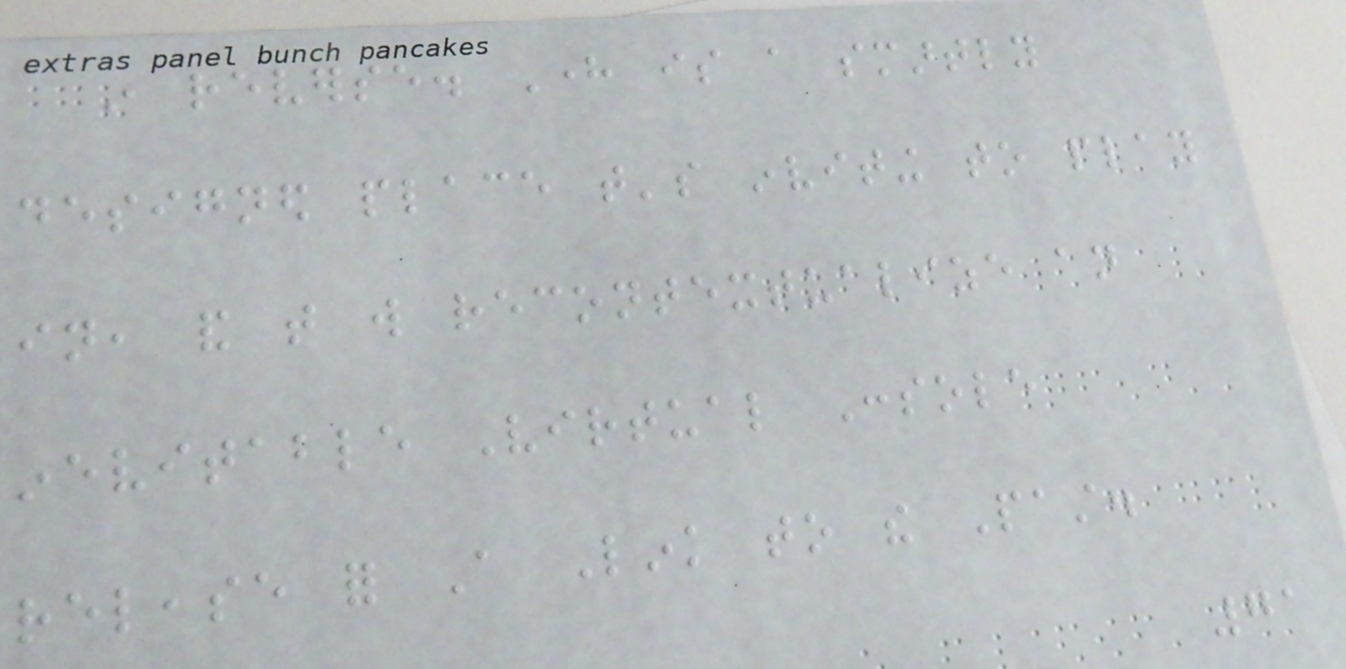in reverse. Here is a smartly
designed place that's inviting to play
in, and that will recontextualize an
inevitable Virtual Console
release for A Link to the Past.
71
